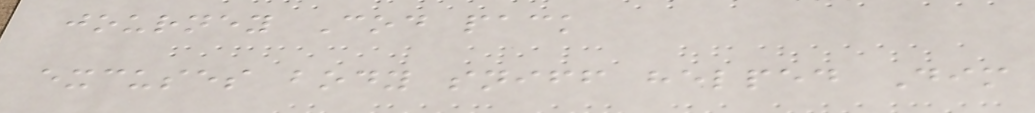journey Cod pack
excuses body sniff helped Dim
